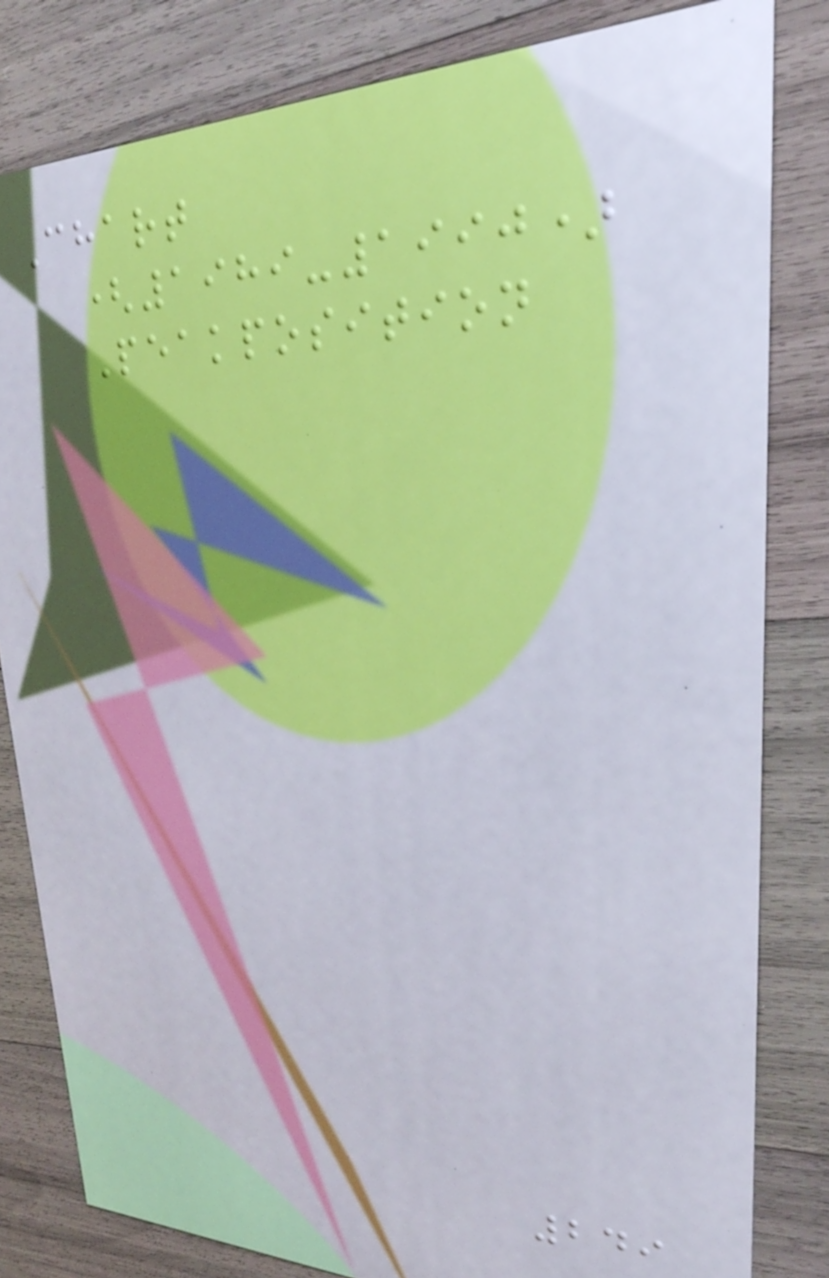Chart
(1989-1990)
Peakposition
249
